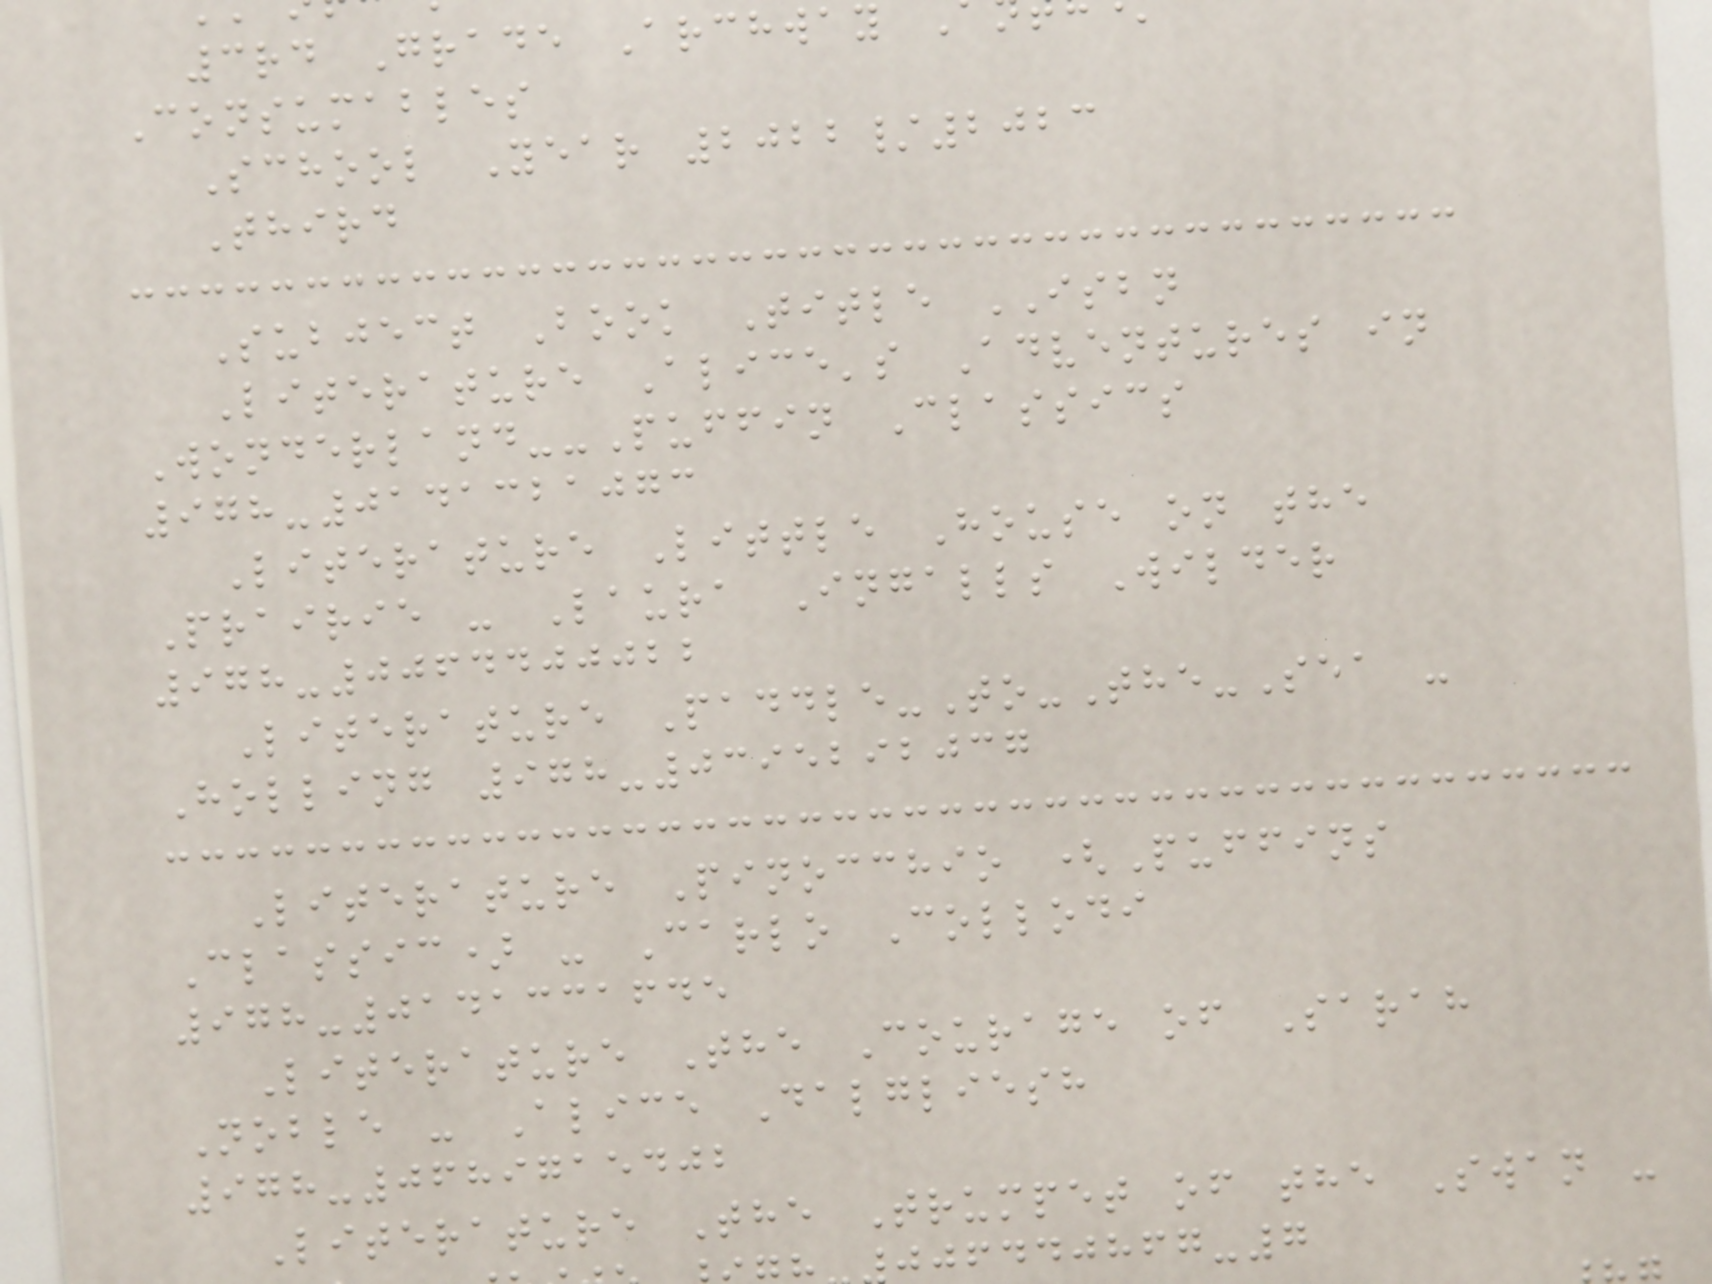3rd Grade Archway
Consumables
School Year 2022/2023
Third
Subject Book Title ISBN
Literature Alice's Adventures in
Wonderland--Puffin Classics
978-0141321073
Literature Little House on the
Prairie - Laura Ingalls Wilder
978-0064400022
Literature Paddle-To-The-Sea -
Holling 978-0395292037
Literature Pinocchio (Puffins
Classic) - Carlo Collodi
978-0141331645
Literature The Courage of Sarah
Noble - Alice Dalgliesh
978-0689715402
Literature The Trumpet of the Swan -
